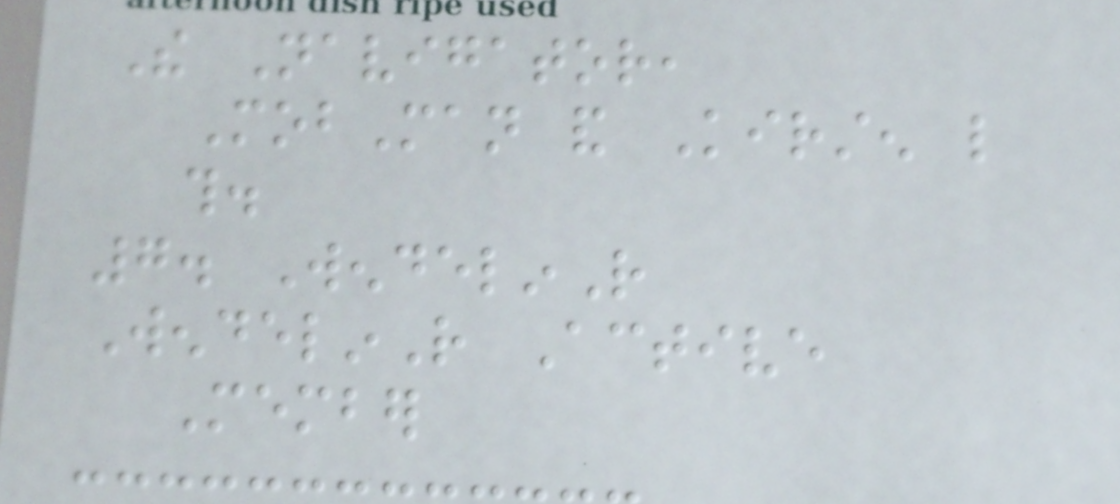The Navigator,
MobMan and Kirsten like
this.
7. WendelinR
WendelinR Active
Member
